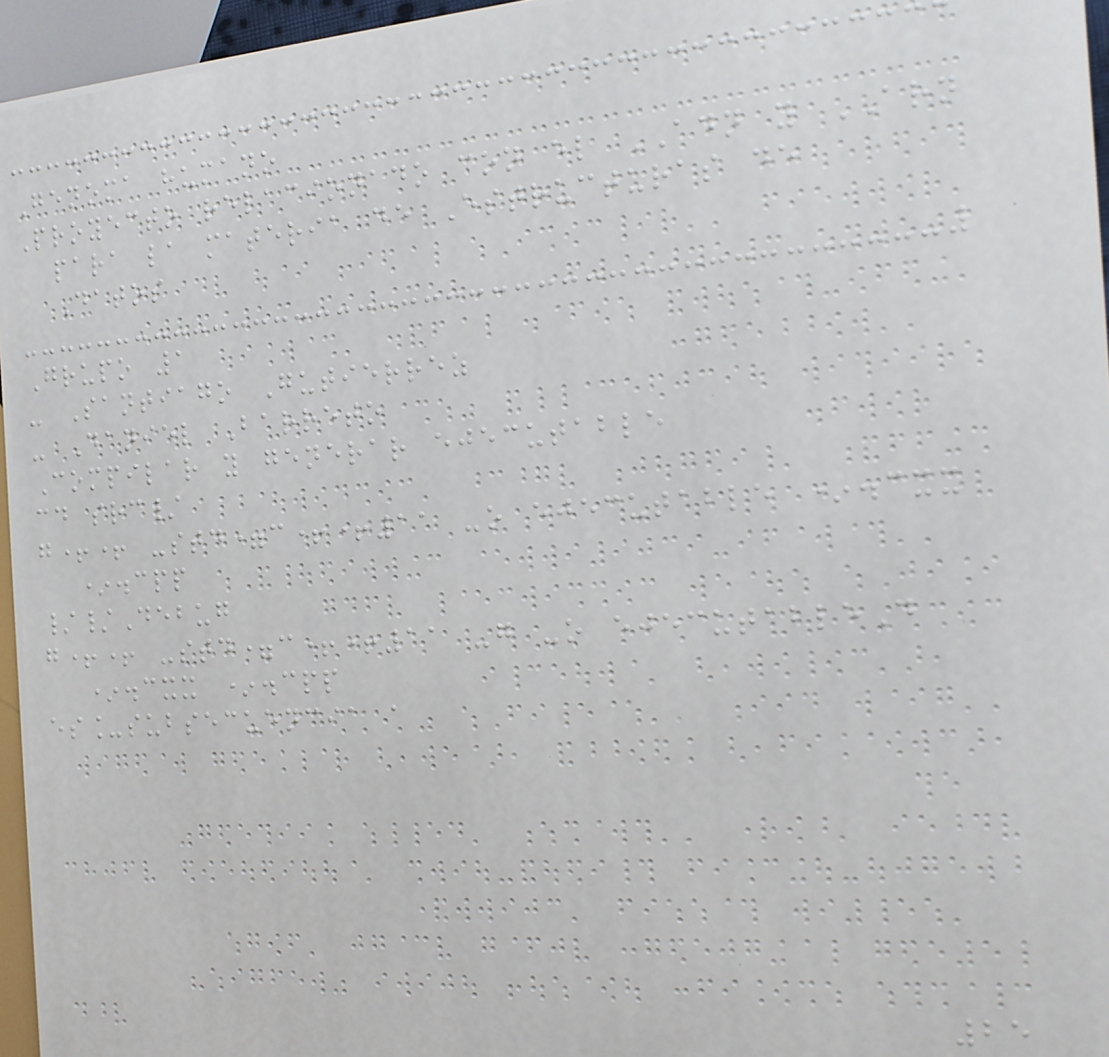Genoma humano
Proyecto relacionado con el ADN y ARN
para la materia de Estructuras de
Datos
Grupo 1
- Santiago Gutierrez
- Daniel Barreto
Compilar y generar ejecutable
cd src/
g++ -std=c++11 -o ejecutable *.cxx
*.cpp
//Debug
g++ -std=c++11 -g -o ejecutableD
*.cxx *.cpp
es_subsecuencia a
25
